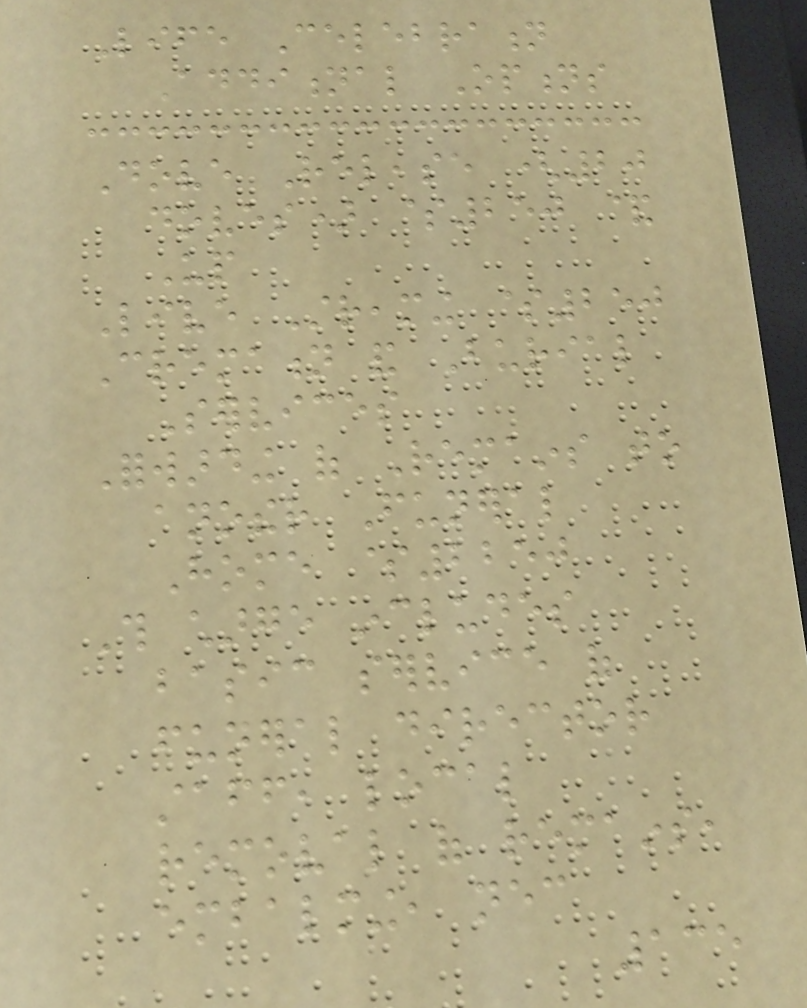Life Celebration
Additional Options
Dove Release (20
doves) $250 &
Up
Live Streaming $250
Cremation and Burial
Services
Forwarding of Remains to
another Funeral
Home $2250
This charge includes
basic service of
funeral director
staff, local
removal of remains,
embalming, necessary
135
